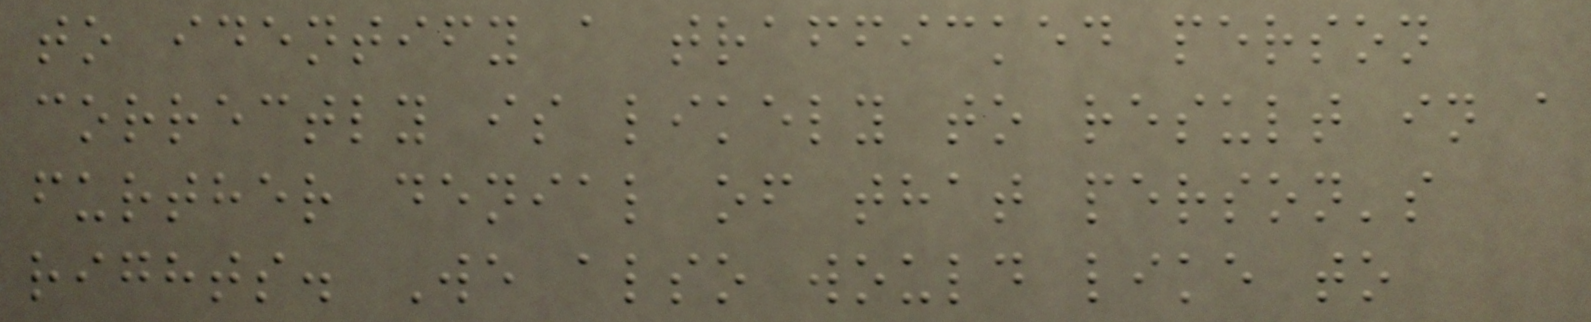to identify a trafficked person
correctly is likely to result in a
further denial of that person's
rights. We also would like to
